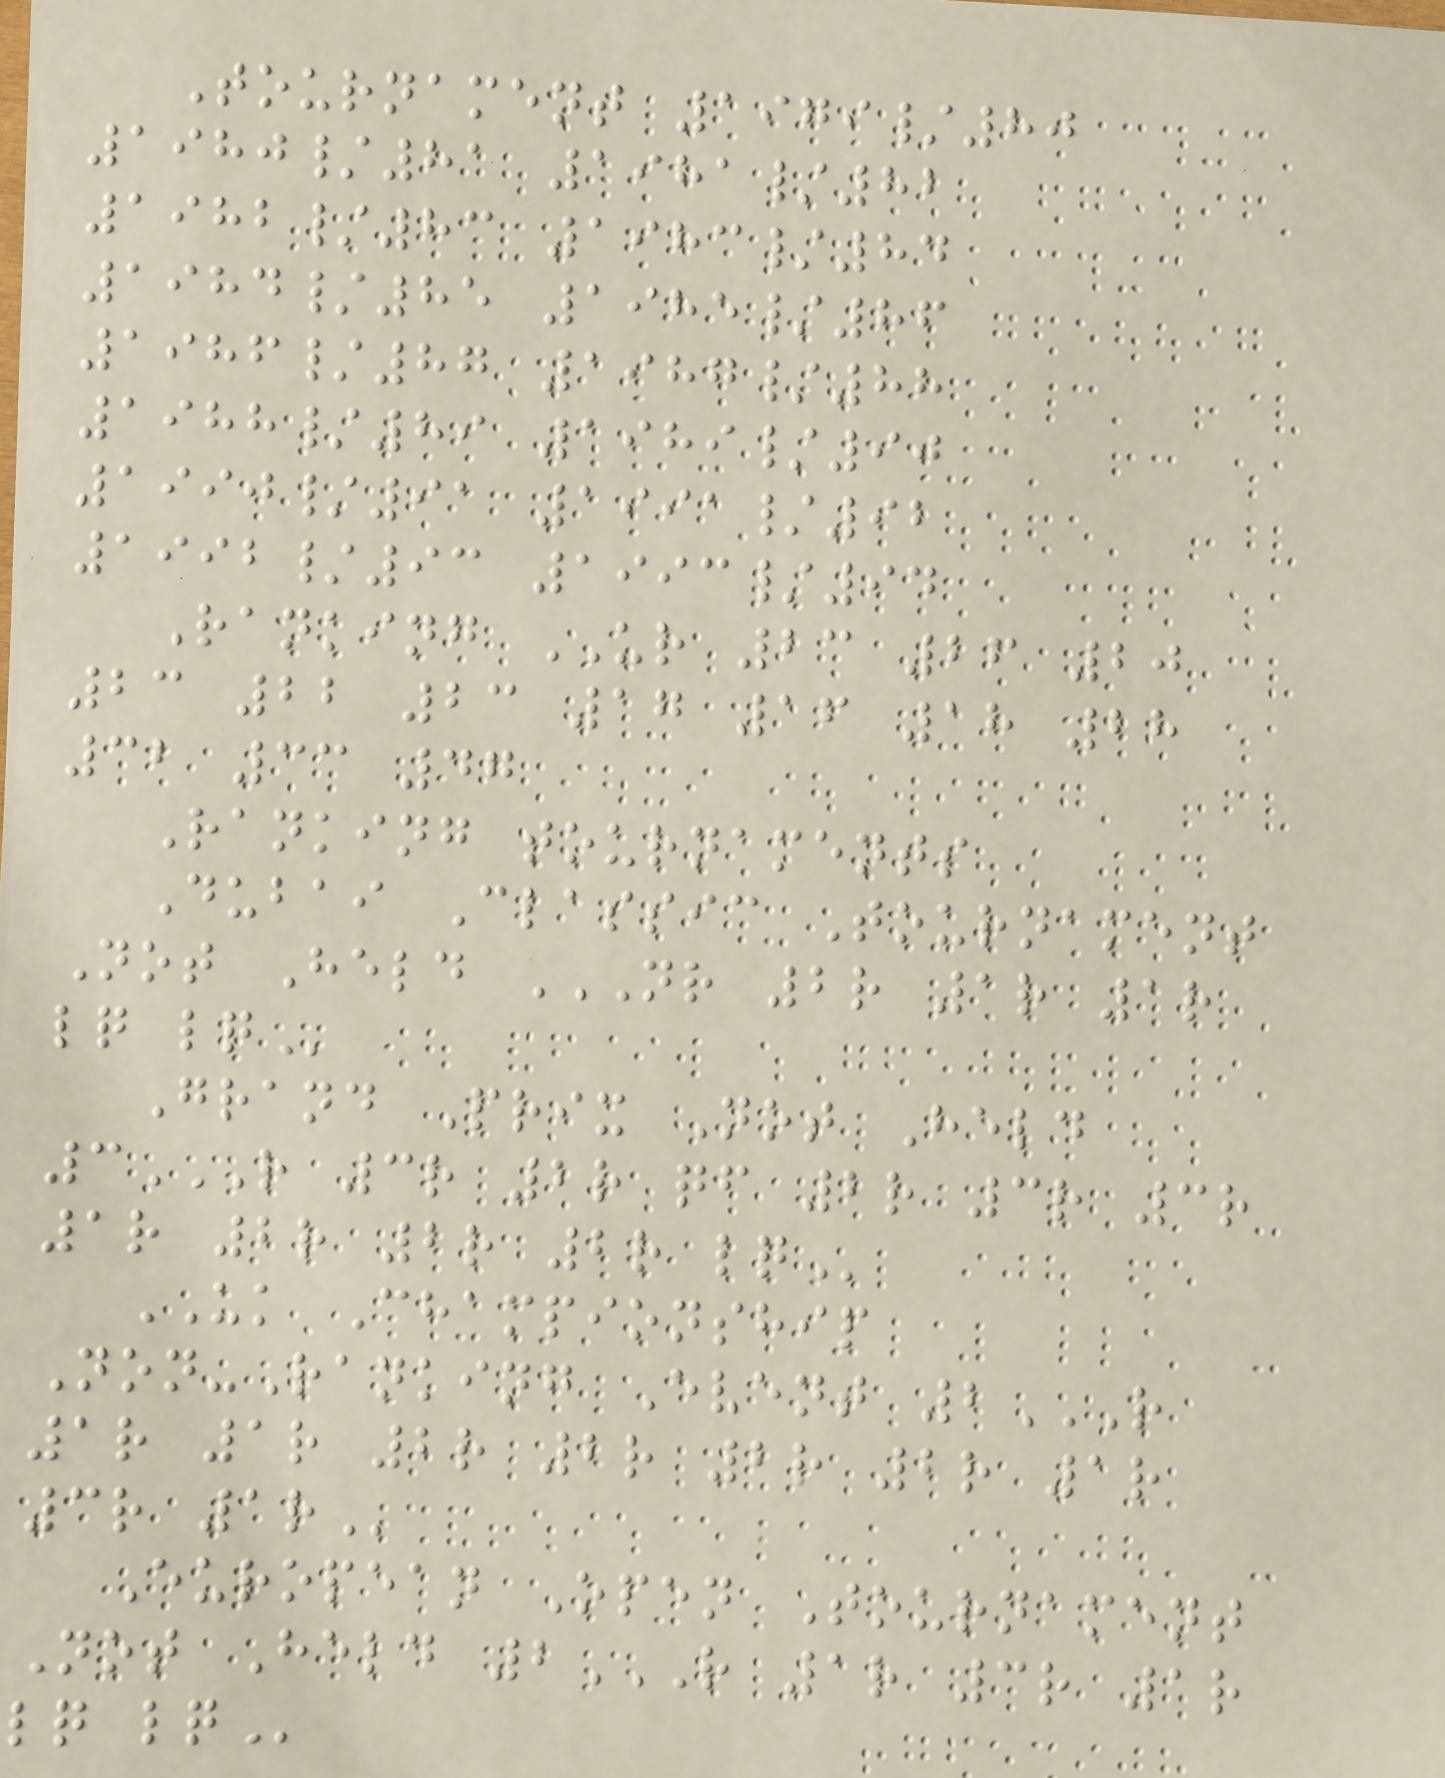Tournament 1979/80
1980/81 1981/82
1982/83 1983/84
1984/85 1985/86
1986/87 1987/88
1988/89 1989/90
1990/91 1991/92
1992/93 1993/94
Ranking UR 23 26 20
23 22 23 17 16 18 28
32 33 47
Ranking tournaments
Dubai Classic Tournament
Not Held NR 2R 1R 1R
LQ LQ
Grand Prix Not Held
3R 3R 2R QF 2R 3R 3R
1R 2R 2R 2R LQ
UK Championship
Non-Ranking Event 2R
1R 1R 2R 2R 2R 2R 1R
3R 1R
European Open Tournament
Not Held 2R 1R 3R 1R
LQ LQ
